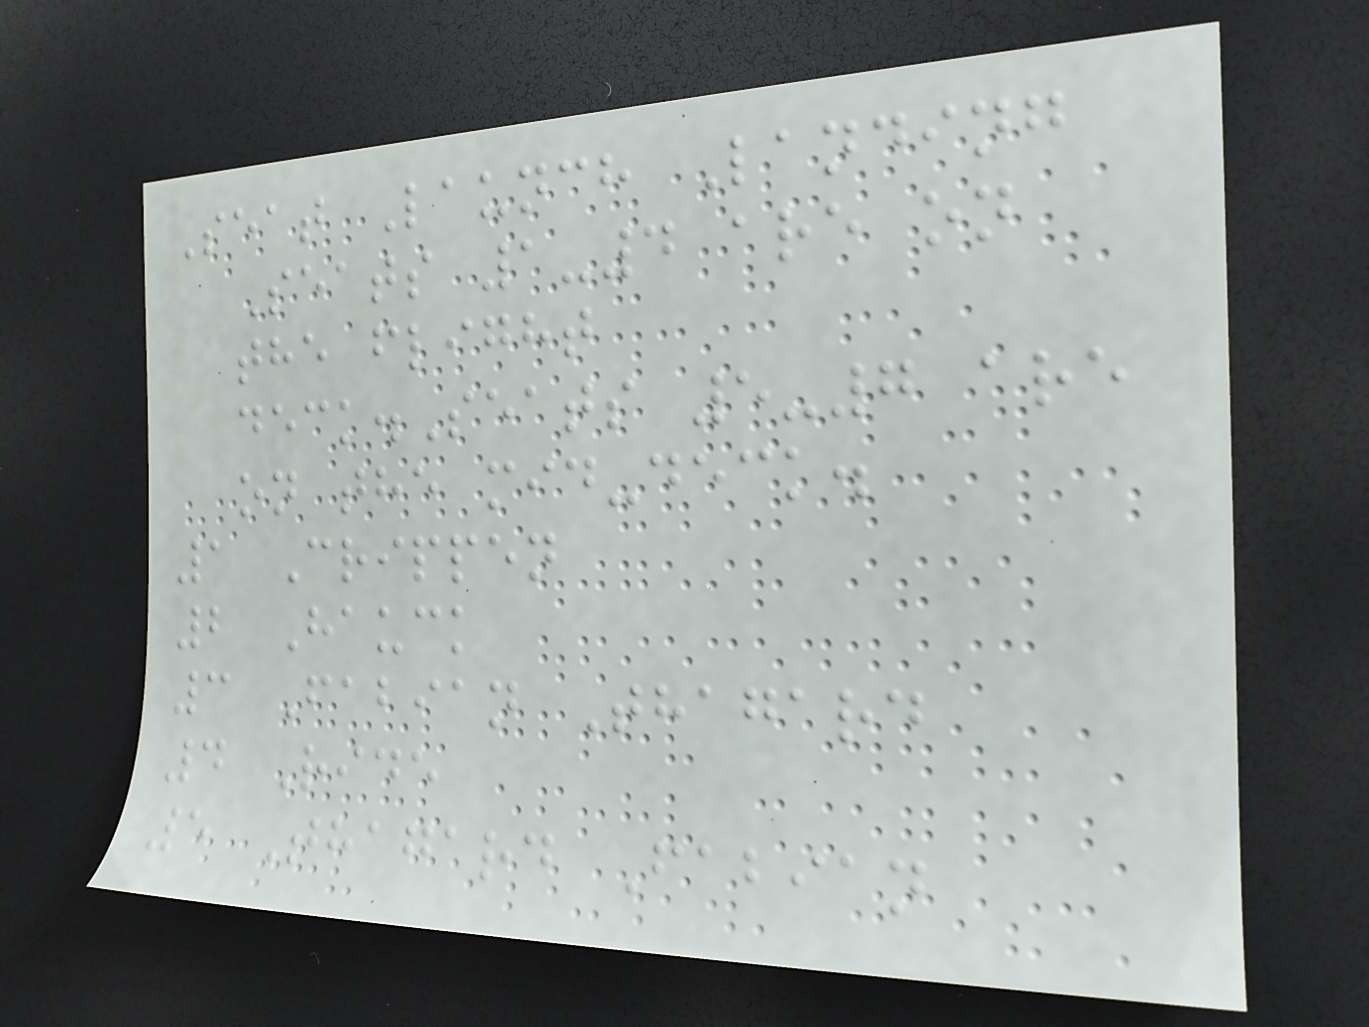Seat Launch Landing
Seats 1-4 are on
the flight
deck.Seats 5-7 are
on the mid-deck.
1 Crippen
2 Hauck
3 Fabian Thagard
4 Ride
5 Thagard Fabian
